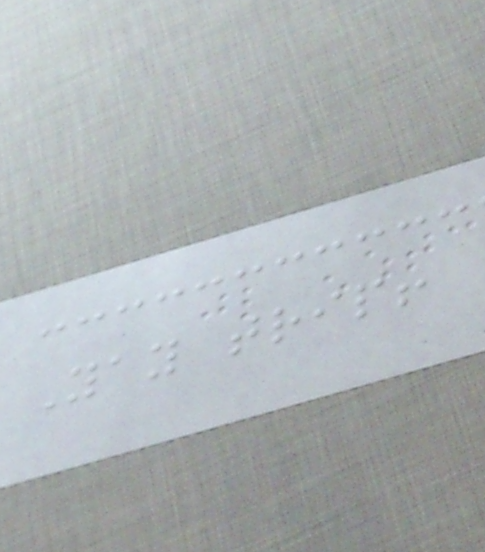Yay trip!
